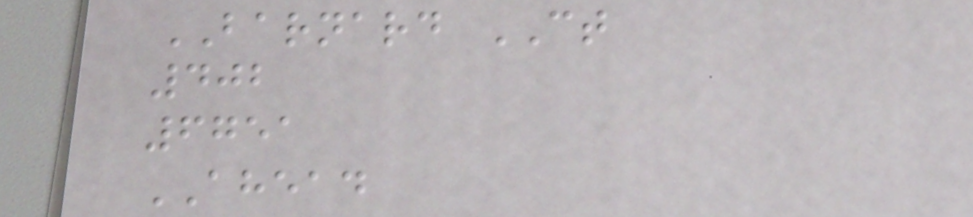BARNARD CT
402
6751
AHEAD
